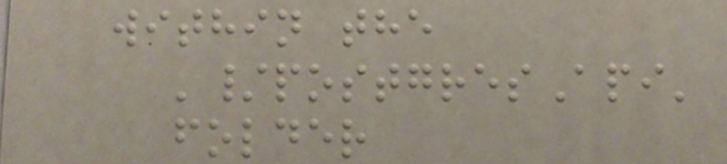within the
'/postgresApi'
folder
